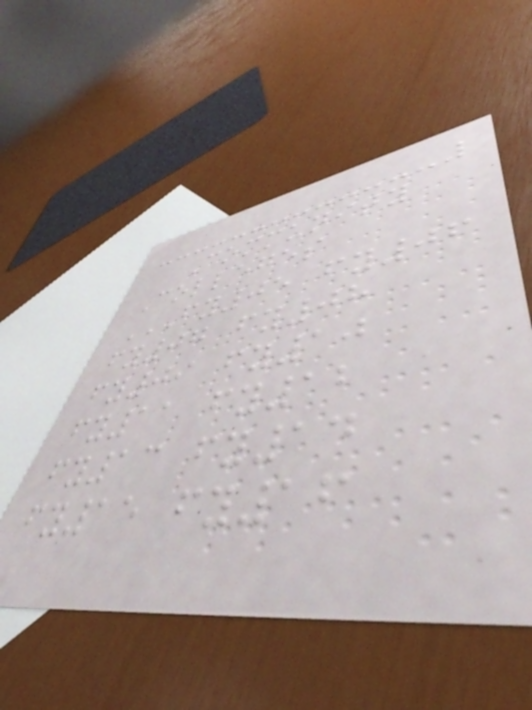Community
Colleges
FY05 FY06
FY07 FY08
FY09 FY10
FY11 FY12
FY13 FY14
FY15 FY16
